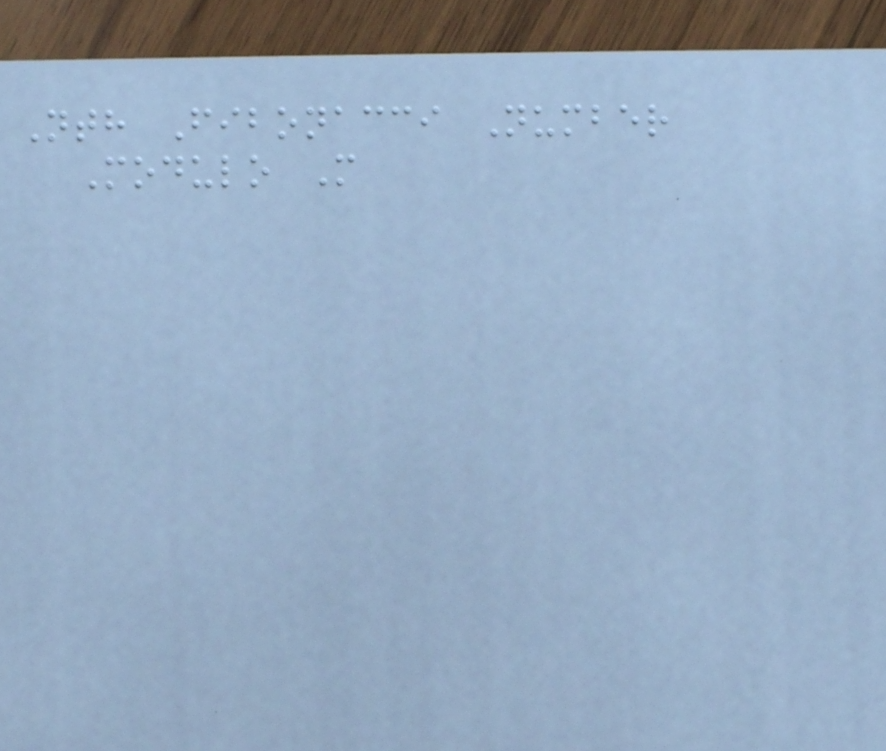Nth Fibonacci Number
Modulo M
